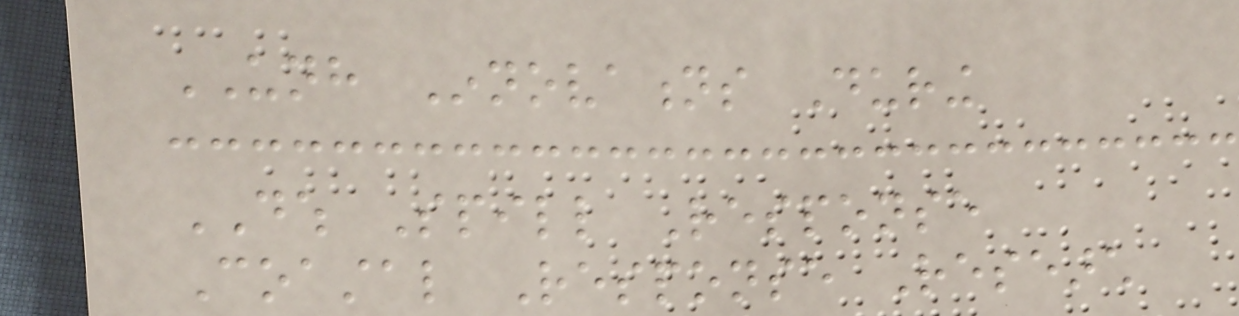UNH Innovations During
DWH Spill Response
Coastal Response Research
